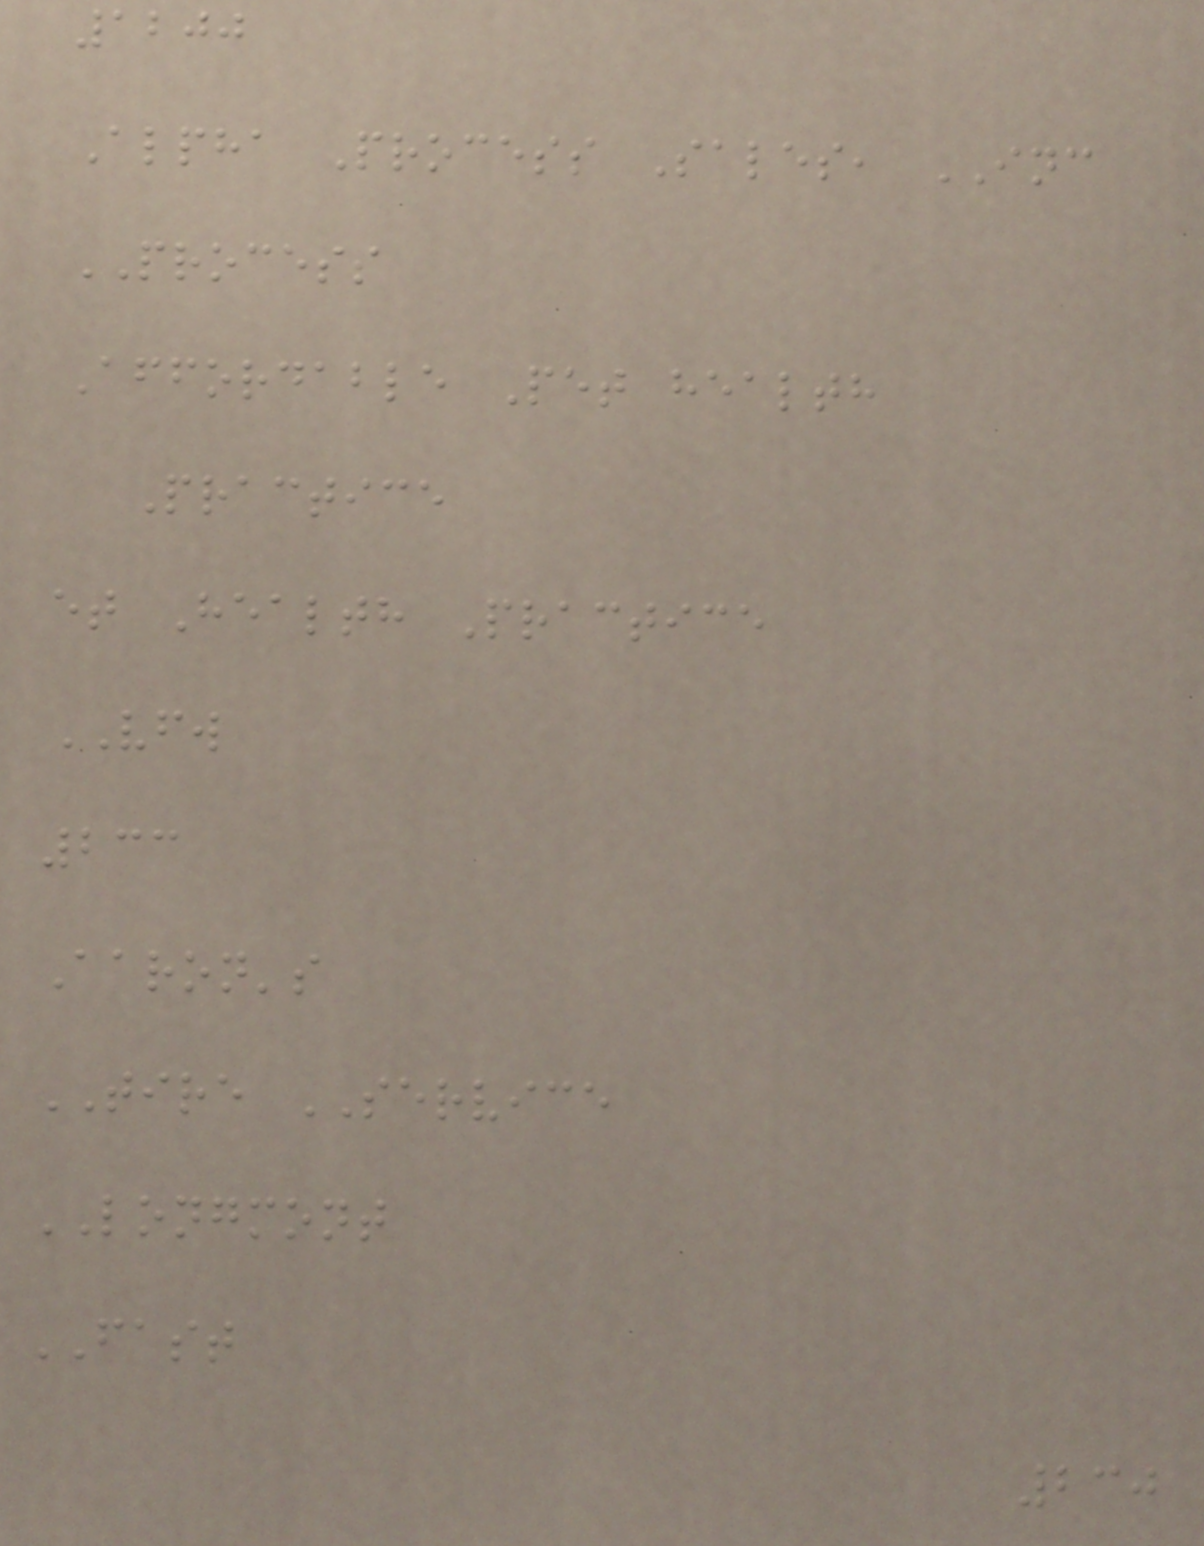1200
Alpha Process Sales, INC
PROCESS
Affordable Pet health
Practice
et Health Practice
VFW
233
Aaron's
TIRE SERVICE
LONGMONT
FAST
230
